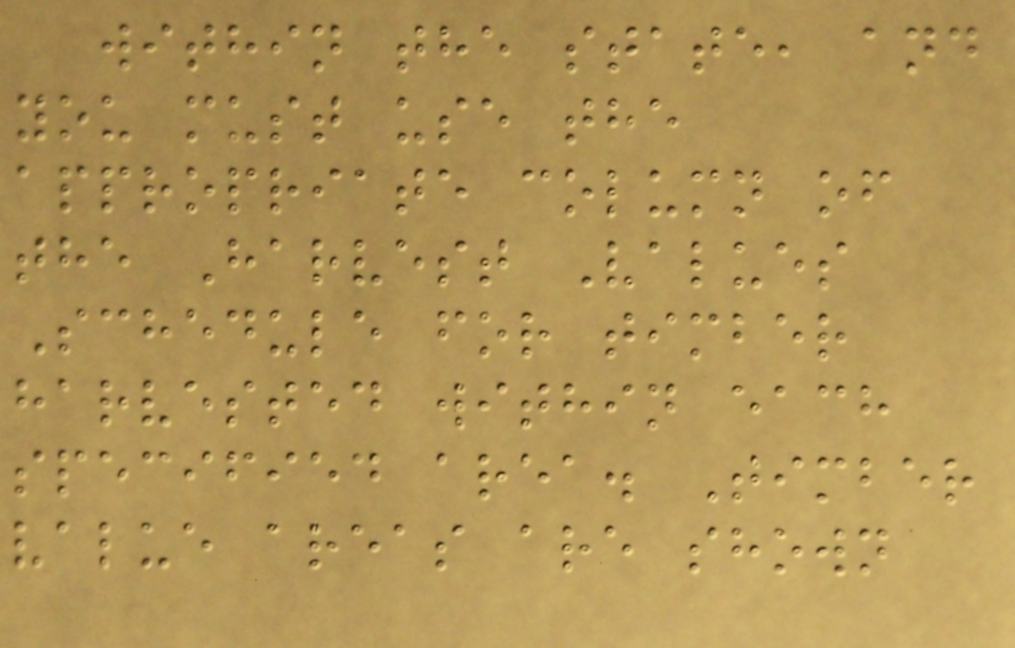within the state, and
you must use the
appropriate column of
the Harvest Values
Schedule for timber
harvested within each
specified area. Timber
value areas are shown
